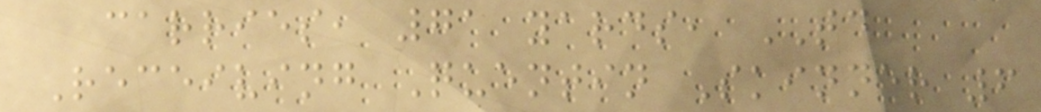carries, 71 yards, TD
Receiving Quentin Skinner 6
